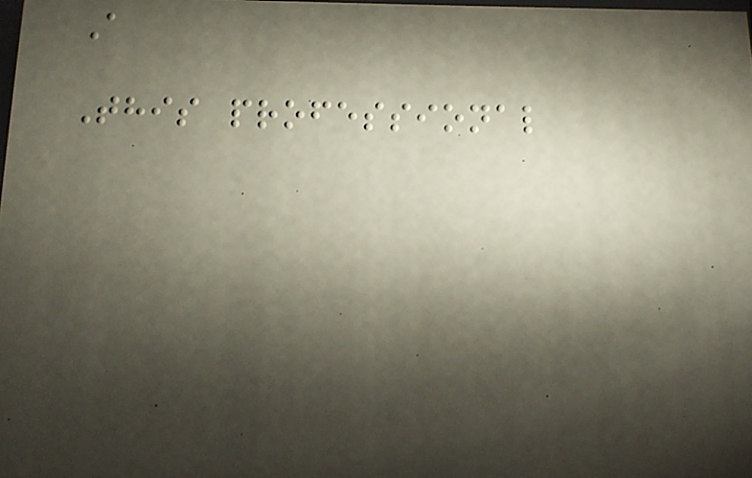A
This professional
